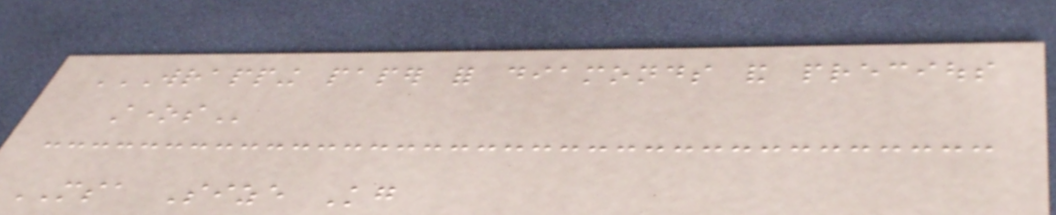WRAPPING PAPER FOR DIAMONDS AND PRECIOUS
STONES
MSA Size Kg
